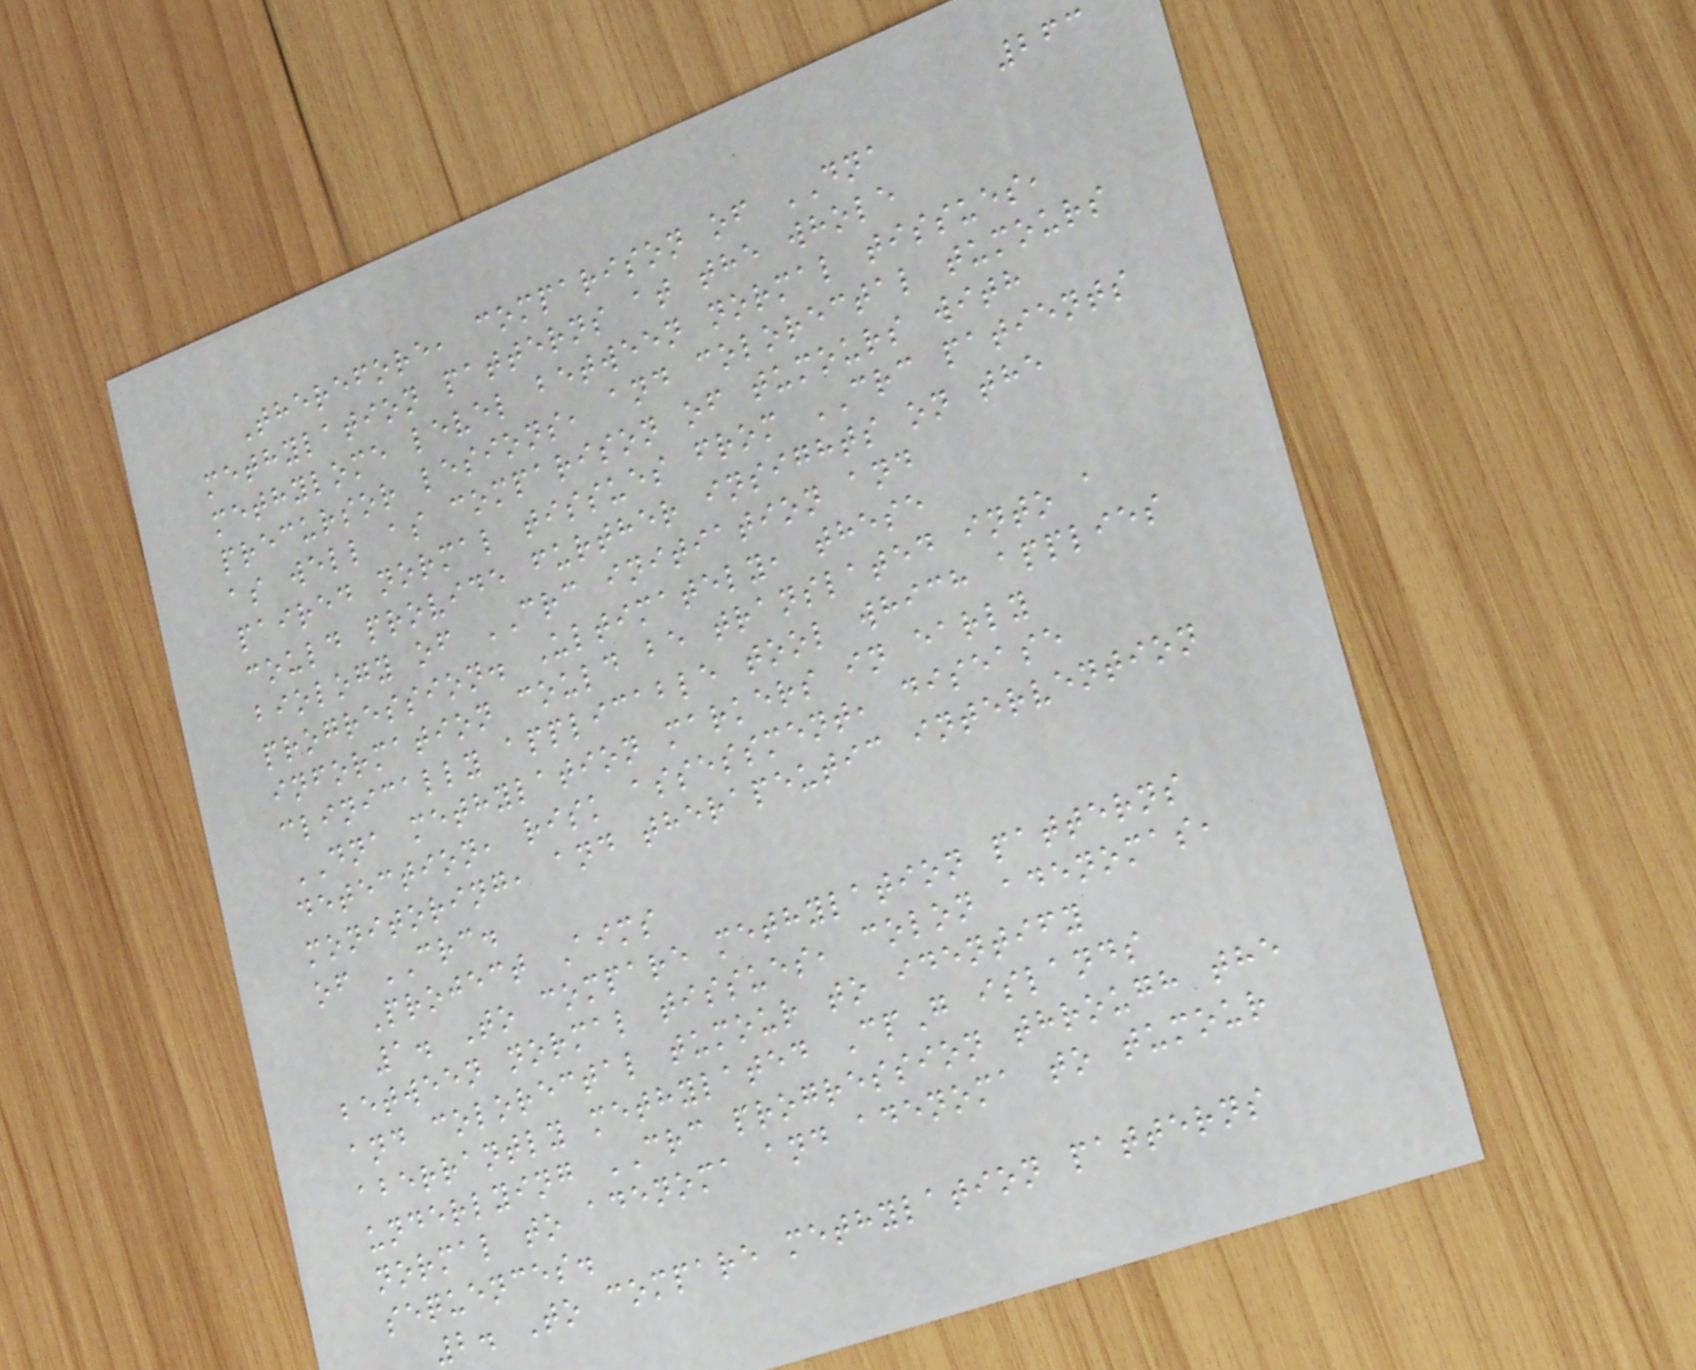263
Therefore, comparison of DNA
methylation patterns at the whole
methylome level between normal tissues,
precursor lesions, and colorectal tumours
as well as comparison of tumours with
paired normal tissues from CRC patients
could provide further insights on the
biology of CRC initiation and
progression. Ultimately, these
information could be translated into a
clinically applicable tool which applies
DNA methylation markers in early
detection, risk assessment, disease
monitoring, and therapeutic intervention
of CRC.
Project Aims
1. To compare methylation patterns
between normal tissues, colon adenomas,
and colorectal tumour to identify
aberrantly methylated CpG islands
underlying CRC progression through the
normal to adenoma and adenoma to tumour
sequences.
2. To compare methylation patterns
